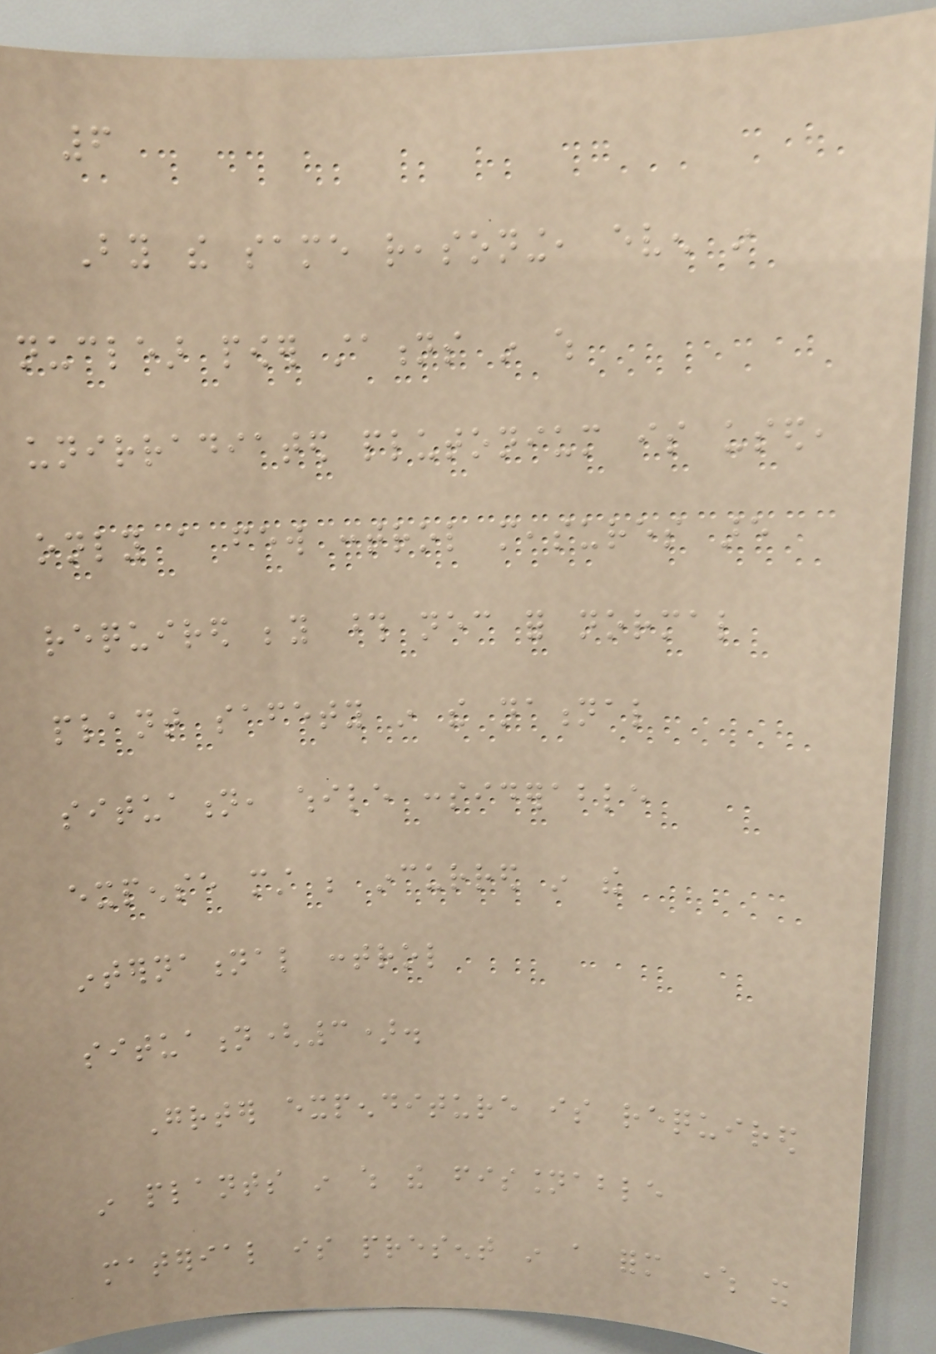6
By the same reasoning, even in
nuclear power stations in which
unirradiated plutonium is used,
only a few control measures are
required beyond those necessary for normal
plant safety in the national
situation, while considerable
expense must be incurred in the
international control
situation(3).
Greater expenditure is required
in plants in which the fissionable
material is present in a form where it
